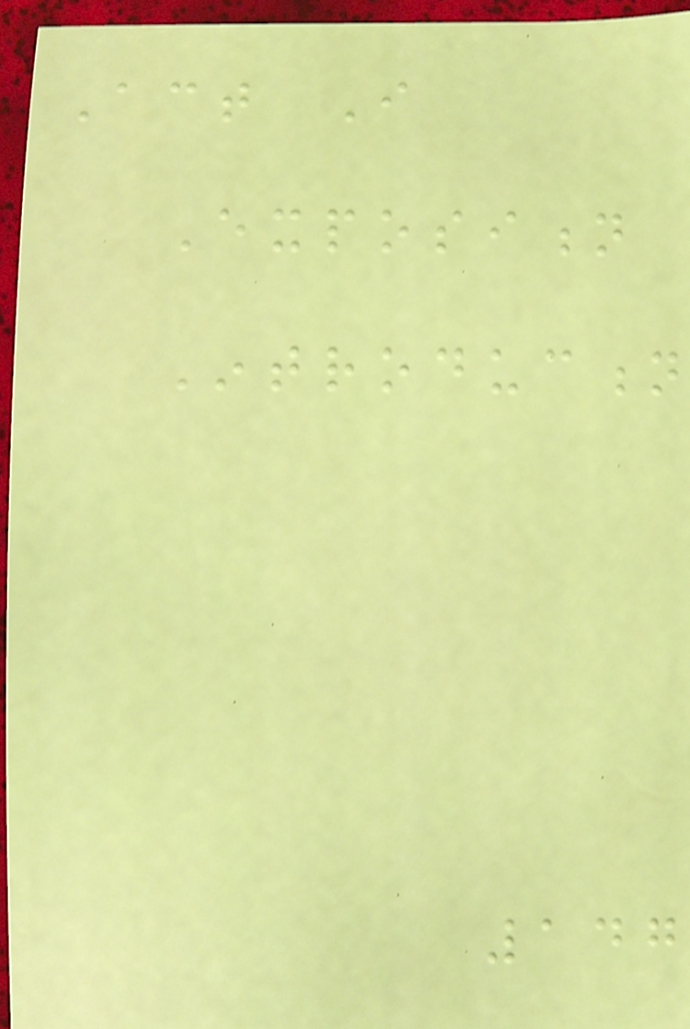Act I
Exposition
Introduction
147
